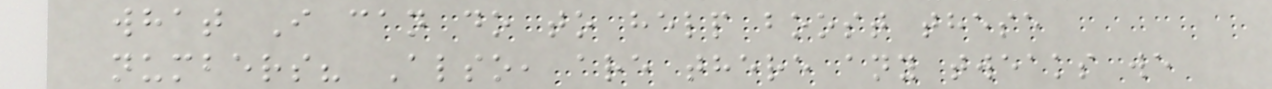what I can do to help boost these
numbers? Also, are there any tweaks we
